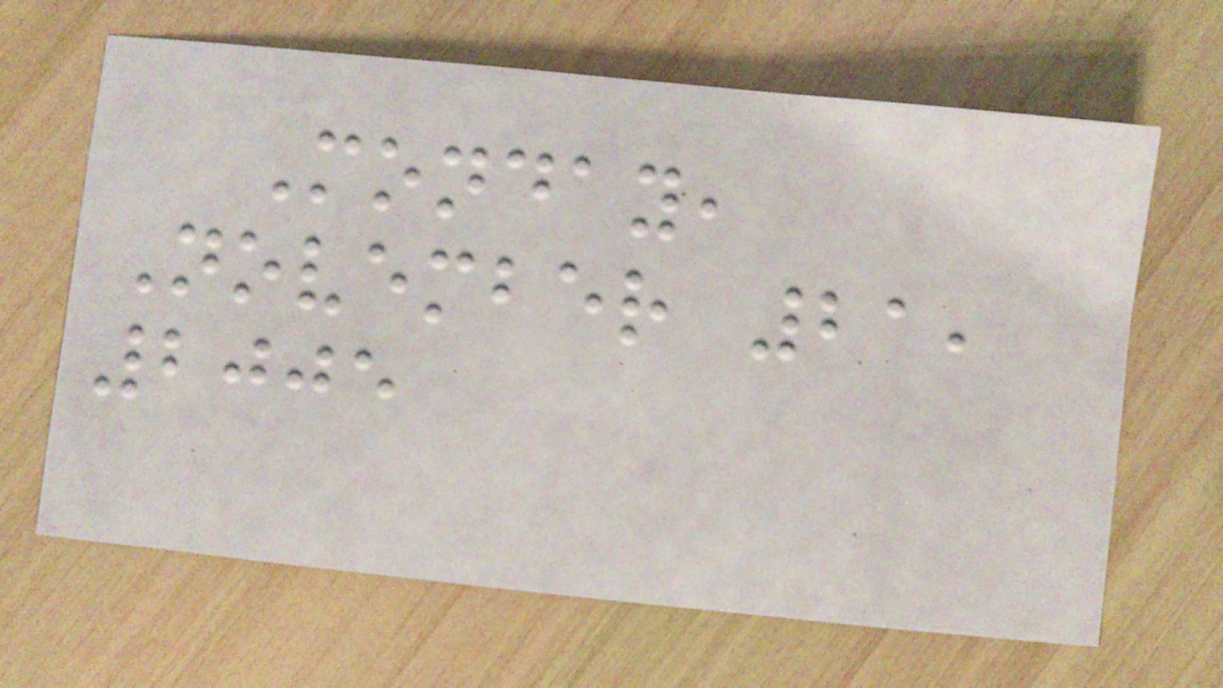Monday,
November 21,
2005
